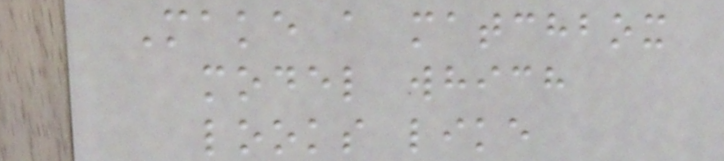Make a matchbox
model which
looks like
